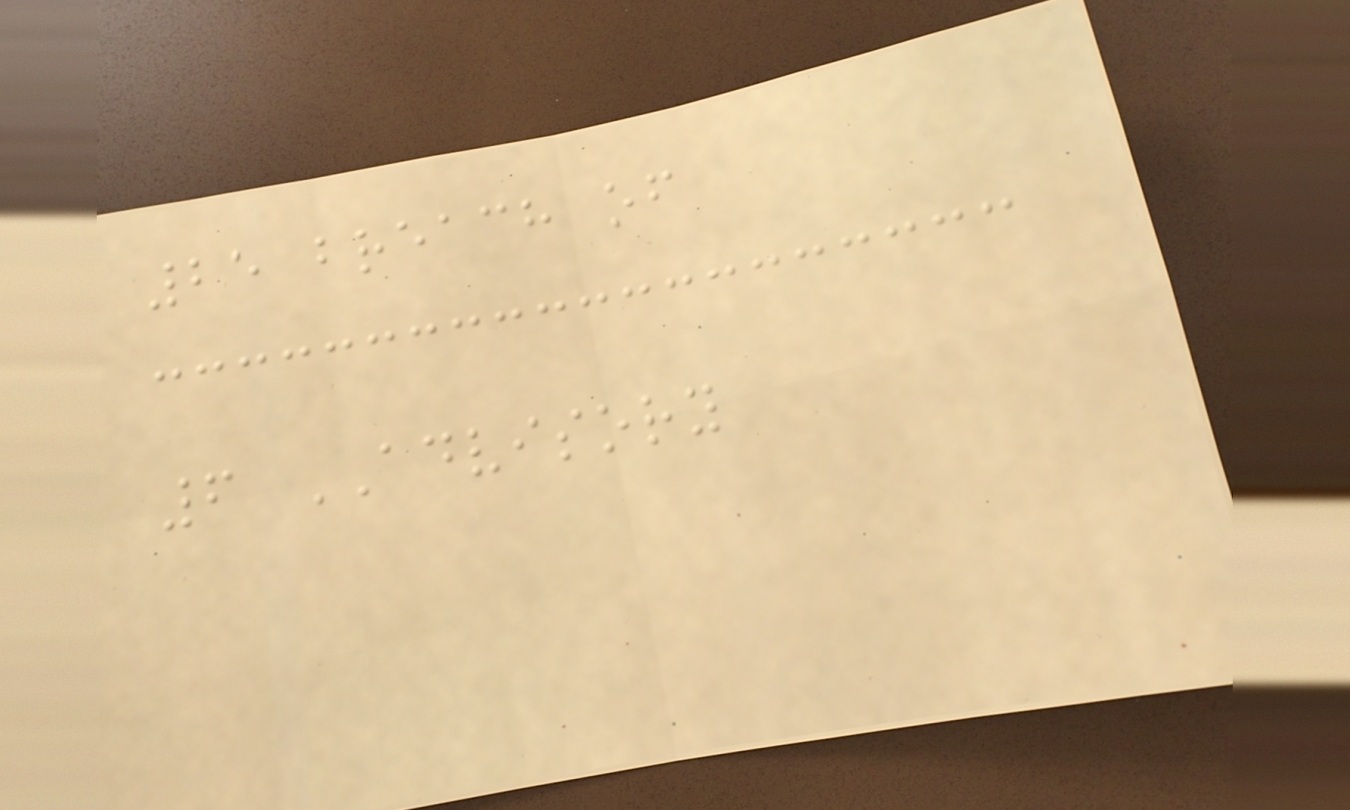25 breach of
6 ADVISORY
